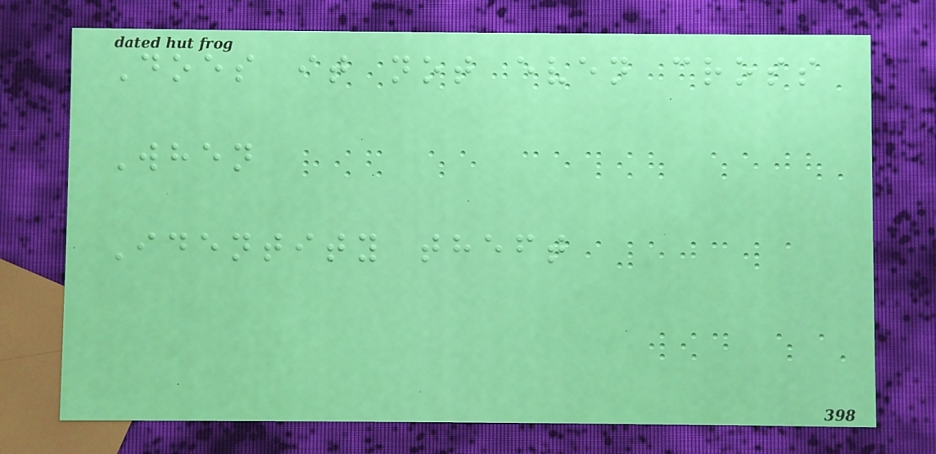Does it not even cross
When
Identity theft
